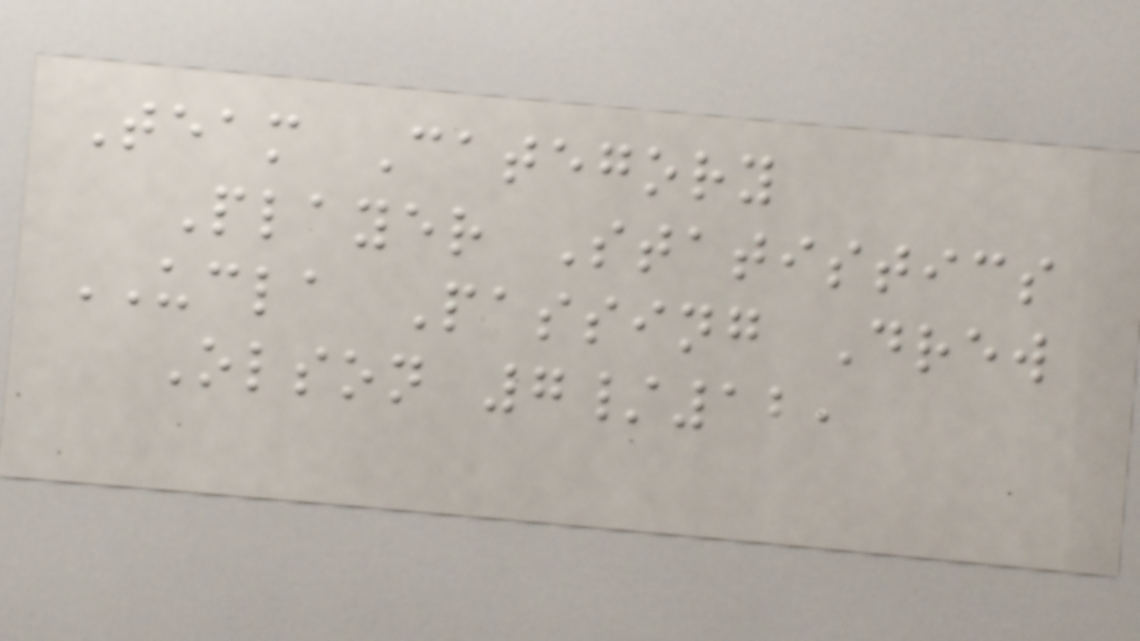Team Category
Player Statistics
UCLA Passing Drew
Olson 7/12,
